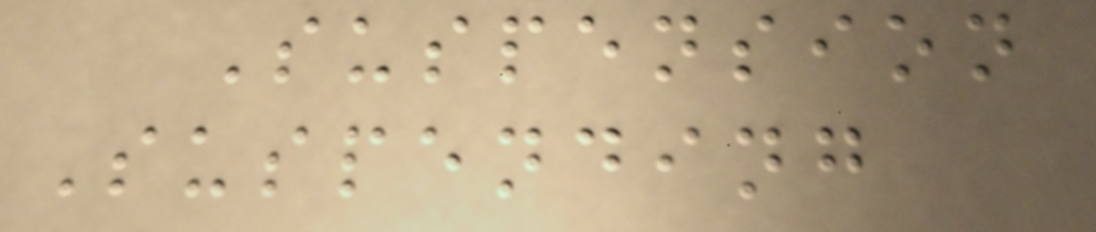Suspension
Suspending
